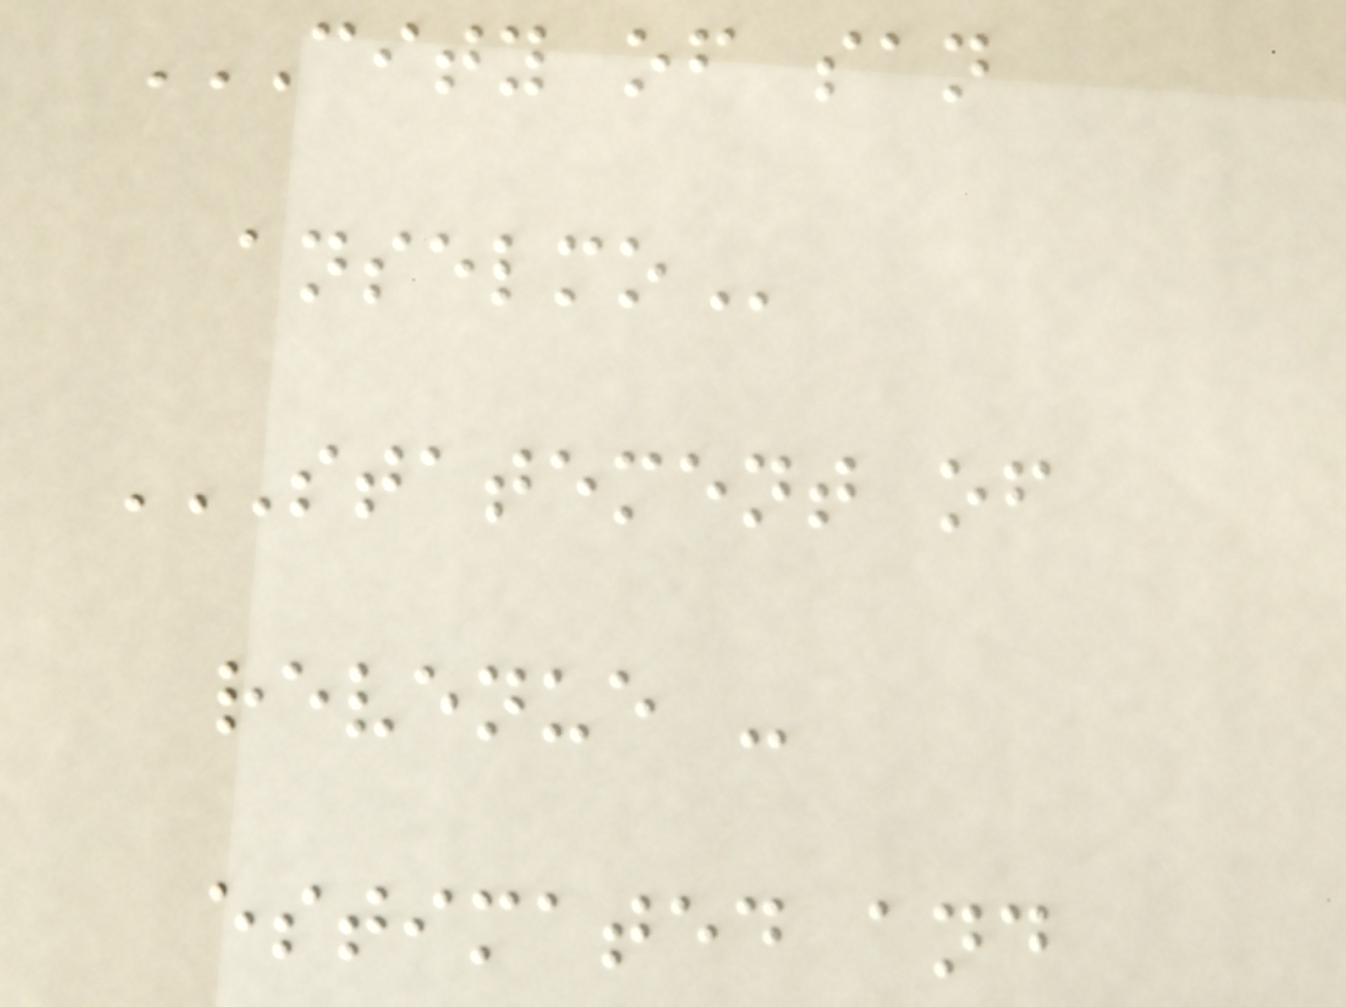CITY OF SAN
ANSELMO
STATEMENT OF
REVENUE -
ESTIMATED AND
